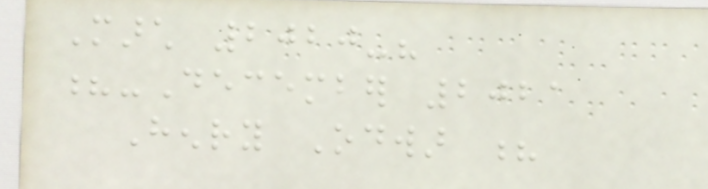March 2020-?
?-December 2021
Henry Odwar ?
